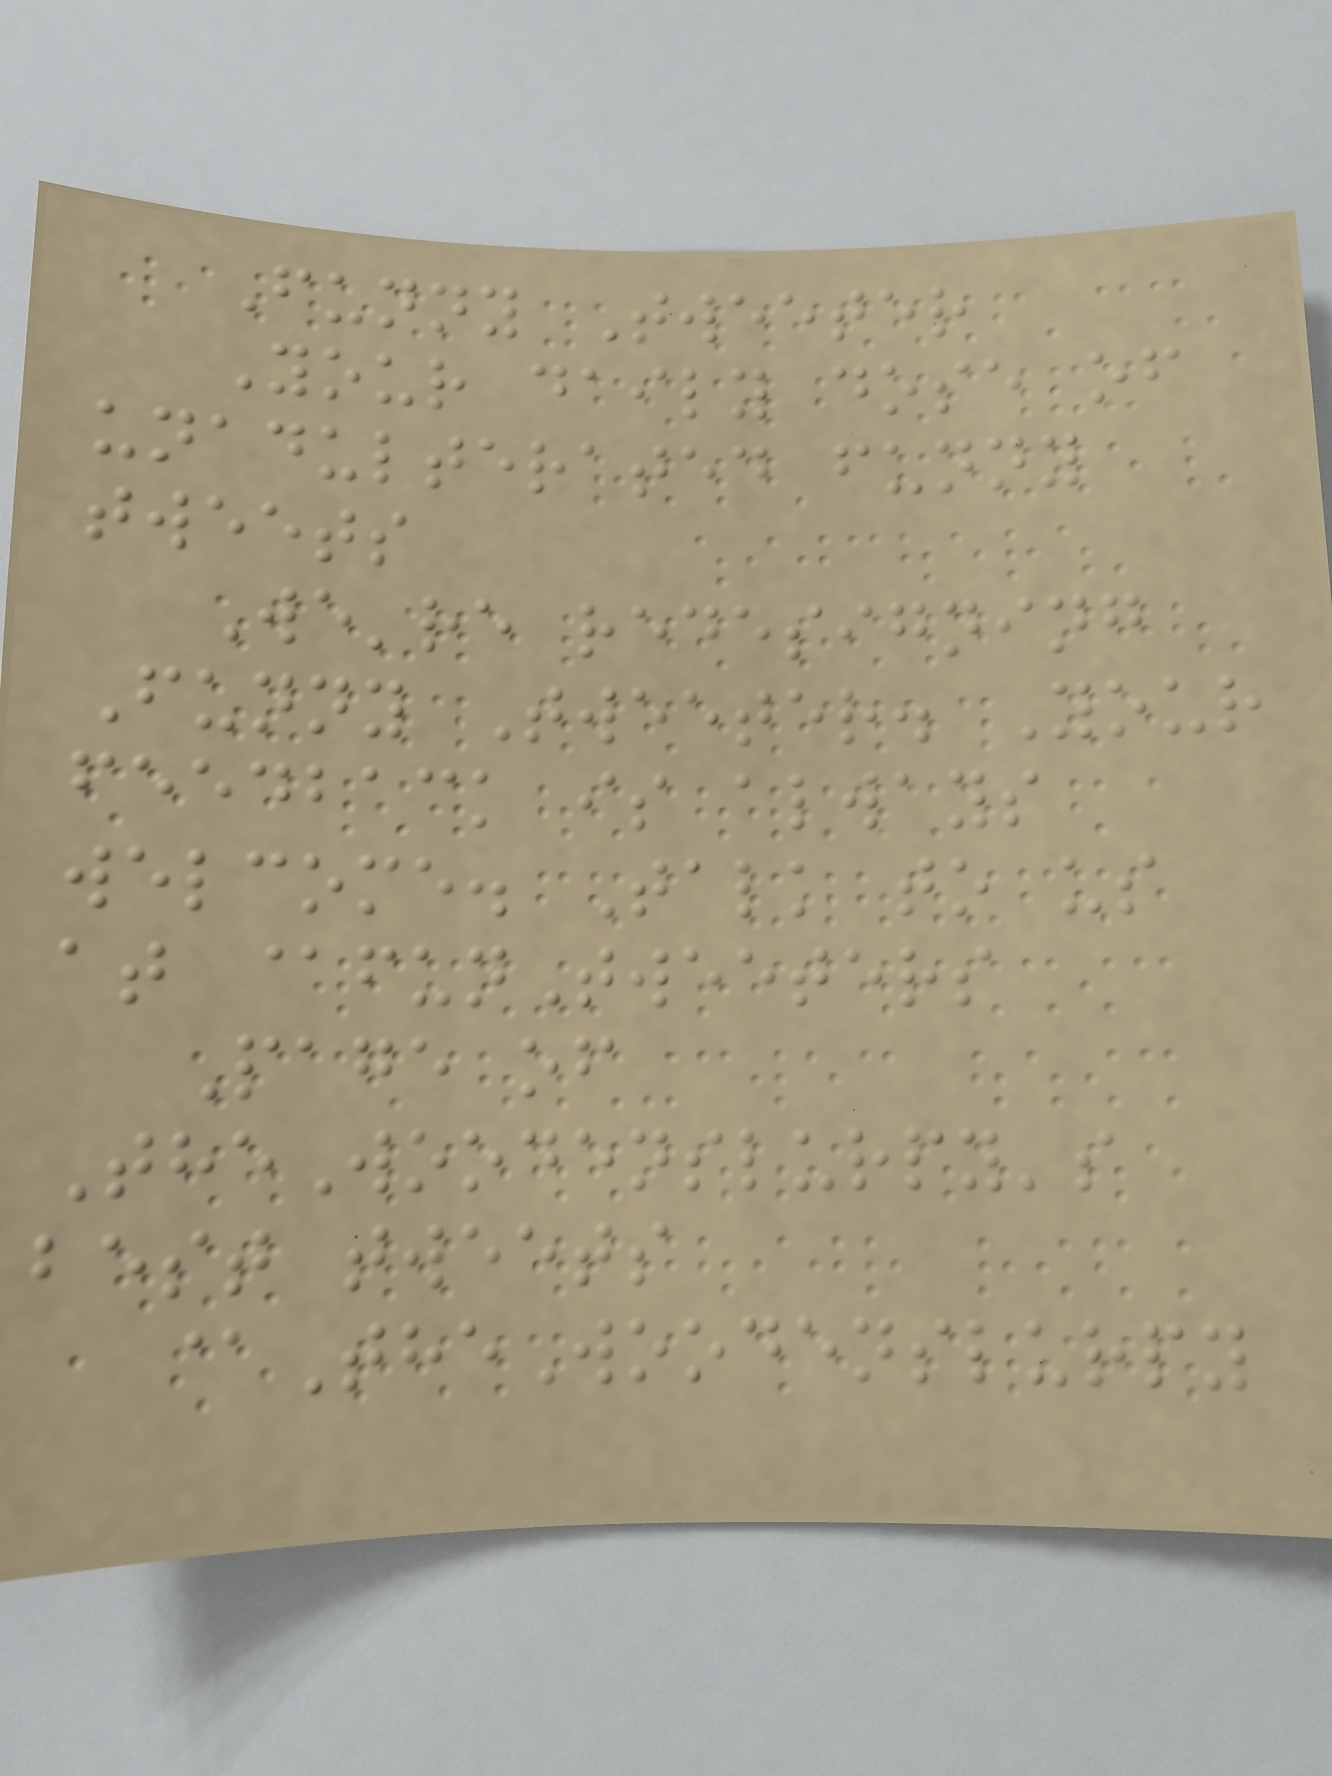Funny Tweeter
Your daily dose of
unadulterated funny
tweets
We're redesigning
Funny Tweeter. Your
feedback is always
welcome. Talk to us
at @funTweeters
Page of
TheWoodenslurpy's
best tweets
@TheWoodenslurpy
